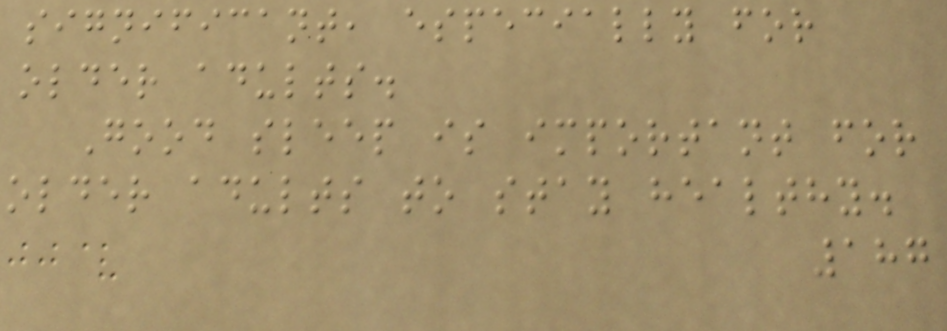significant, especially for
older adults.
Good sleep is important for
older adults to stay healthy.
187
